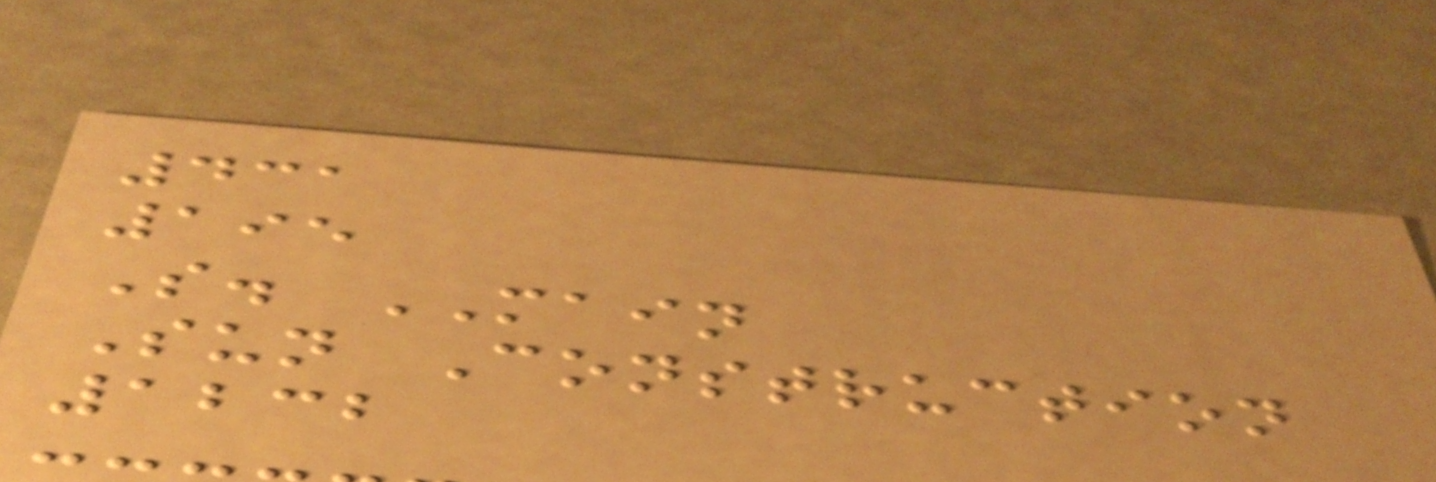431
195
S. MAIN
Sun Construction
1232
